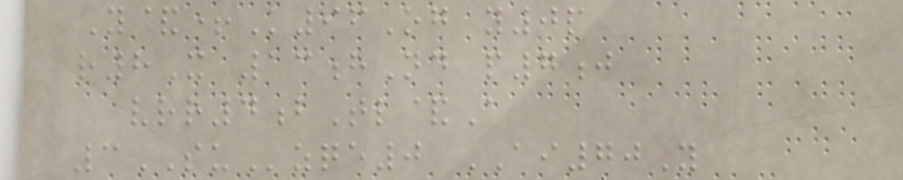Y&+K96Og y0p
r8X 13hNd p7j
vrr4bTl&A
3SUzqe0 AI70Y
